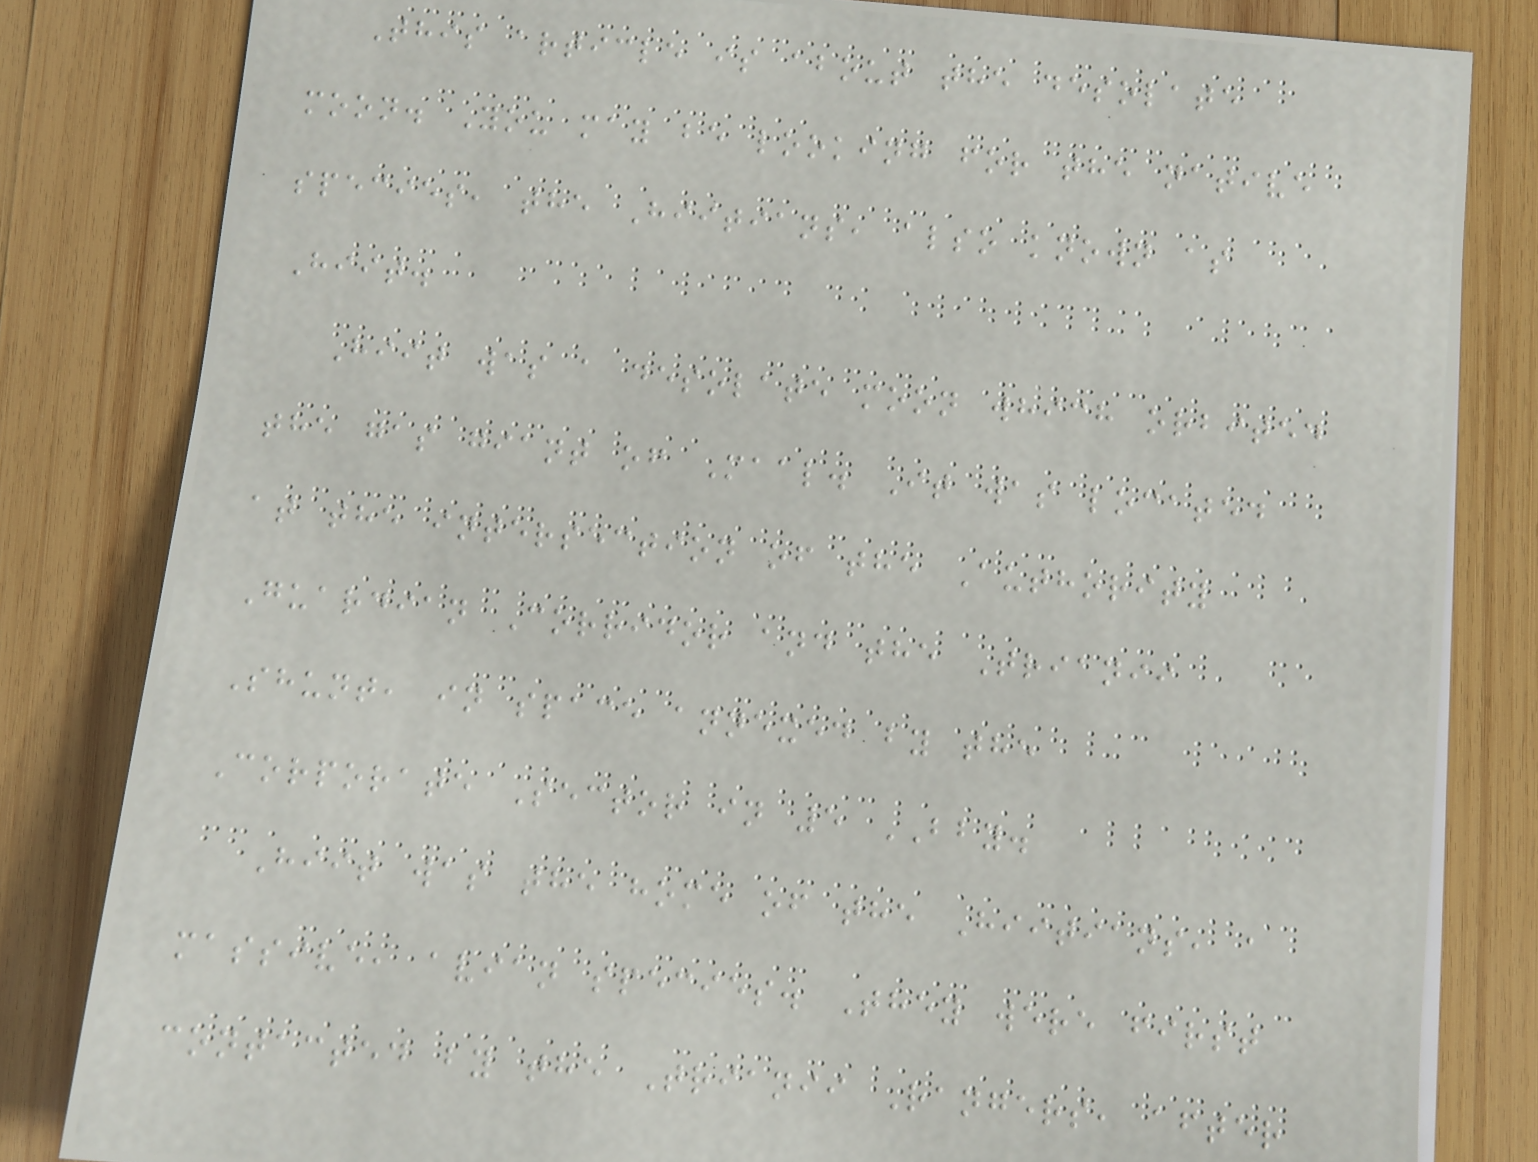This article is about the desolate
moon. You may be looking for the native
species, the Hiitians, also known as
Hiit.
Hiit was a desolate moon which orbited
the gas giant of Maal. It was located
at the intersection of the Authority
Guardian Corridor and the Trianii
Shunt, in space annexed by the
Corporate Sector in 5 BBY.
Hiit was the home of the Hiitians, a
massive, avian species. They were first
contacted by the Trianii Rangers, after
